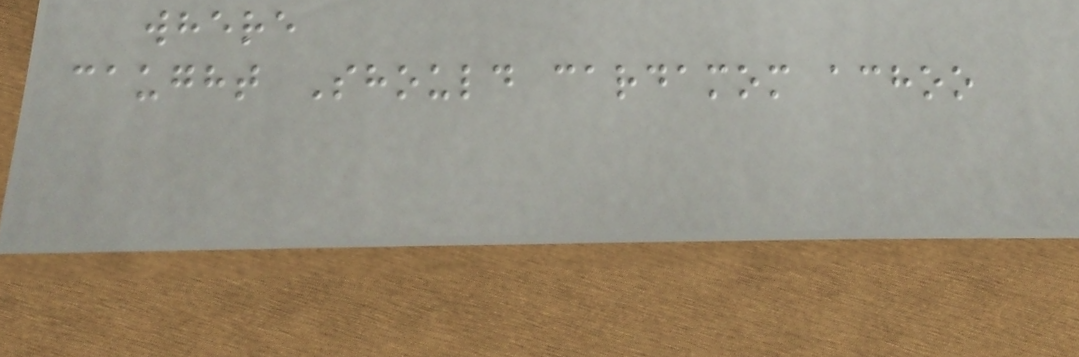where
caught Should cardamom achoo
